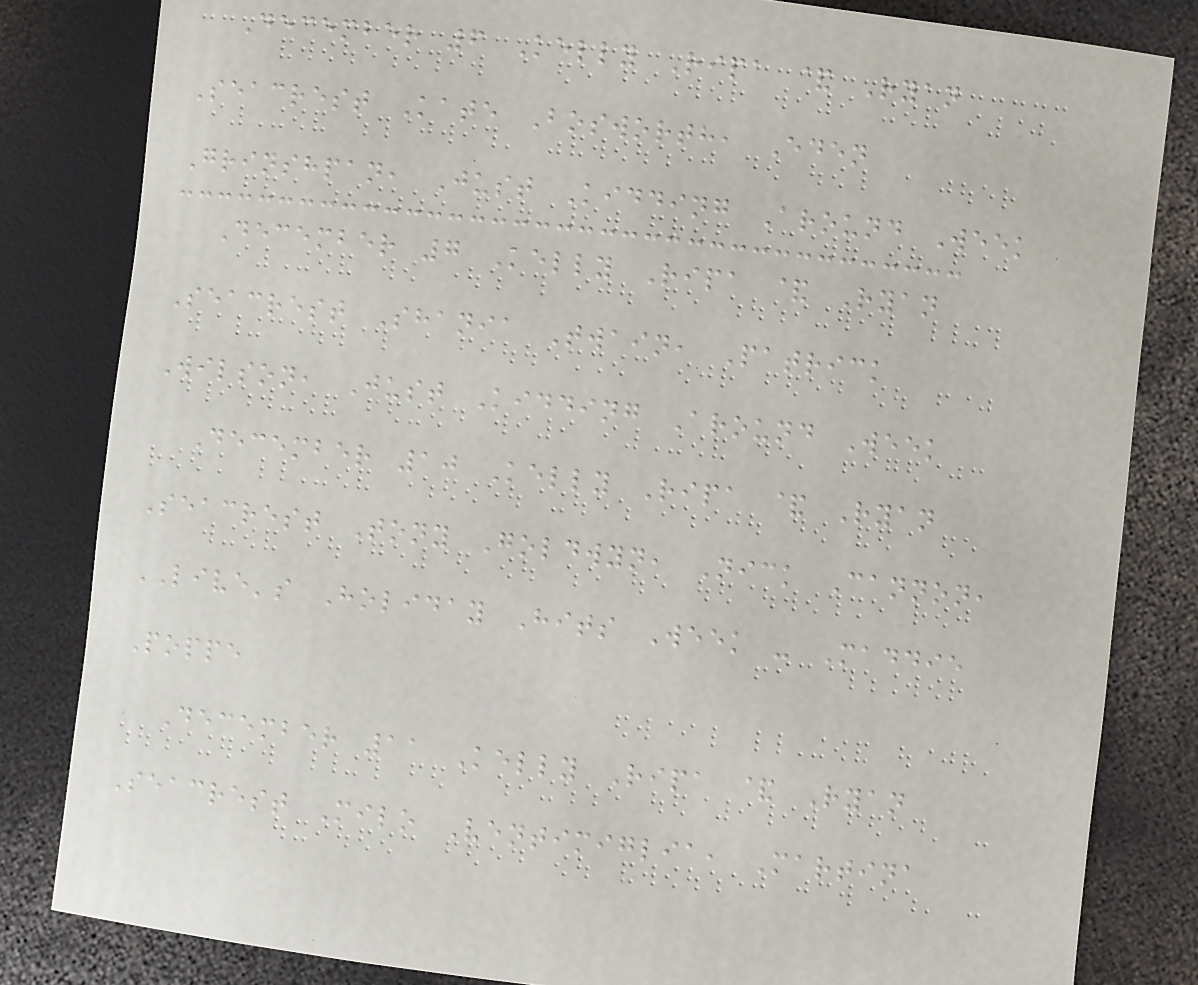December 6 Kelly Ripa & Ryan
Seacrest Kate Bosworth, Eden
Grinshpan, Just Kidding Around Week
December 7 Kelly Ripa & Ryan
Seacrest Shania Twain, Patrick
Wilson, Just Kidding Around Week
December 10 Kelly Ripa & Ryan
Seacrest Tony Goldwyn, Nick Cannon,
LIVE's Holiday Hits Week - Maddie
Poppe
December 11 Kelly Ripa & Ryan
Seacrest Milo Ventimiglia, Martina
